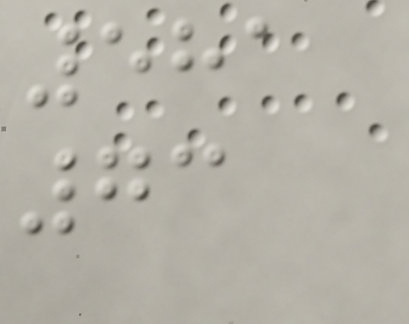581
73
